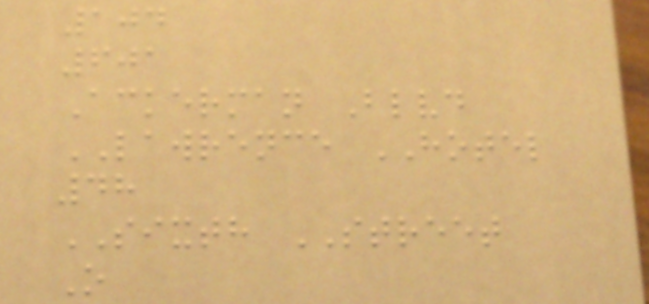104
601
Ackerman Blvd
LAWRENCE HOTEL
48
SIXTH STREET
O
